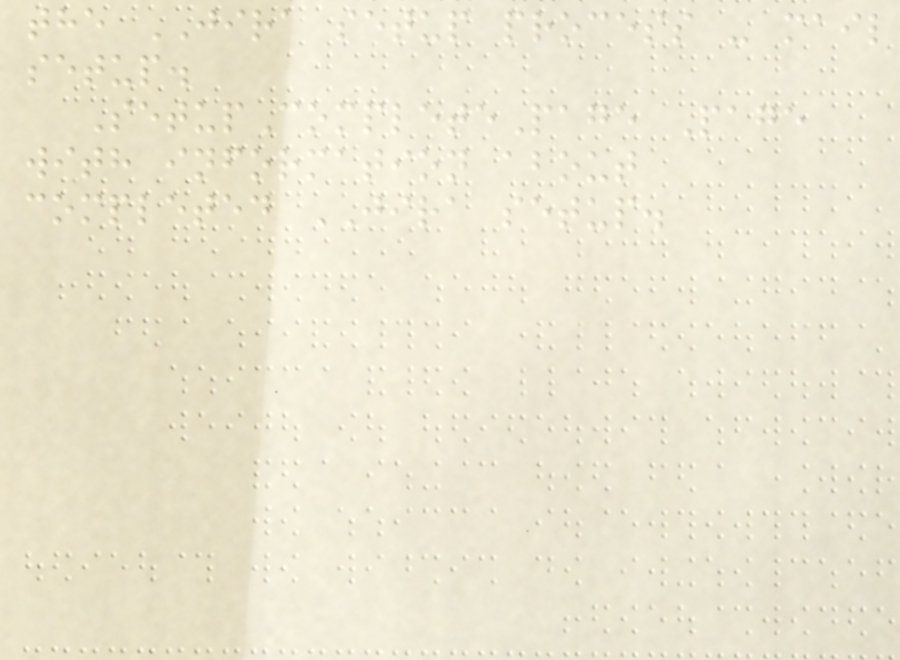the JIRA setup process - mail
setup.
SetupCompletePage Page
with information about
completed JIRA setup.
